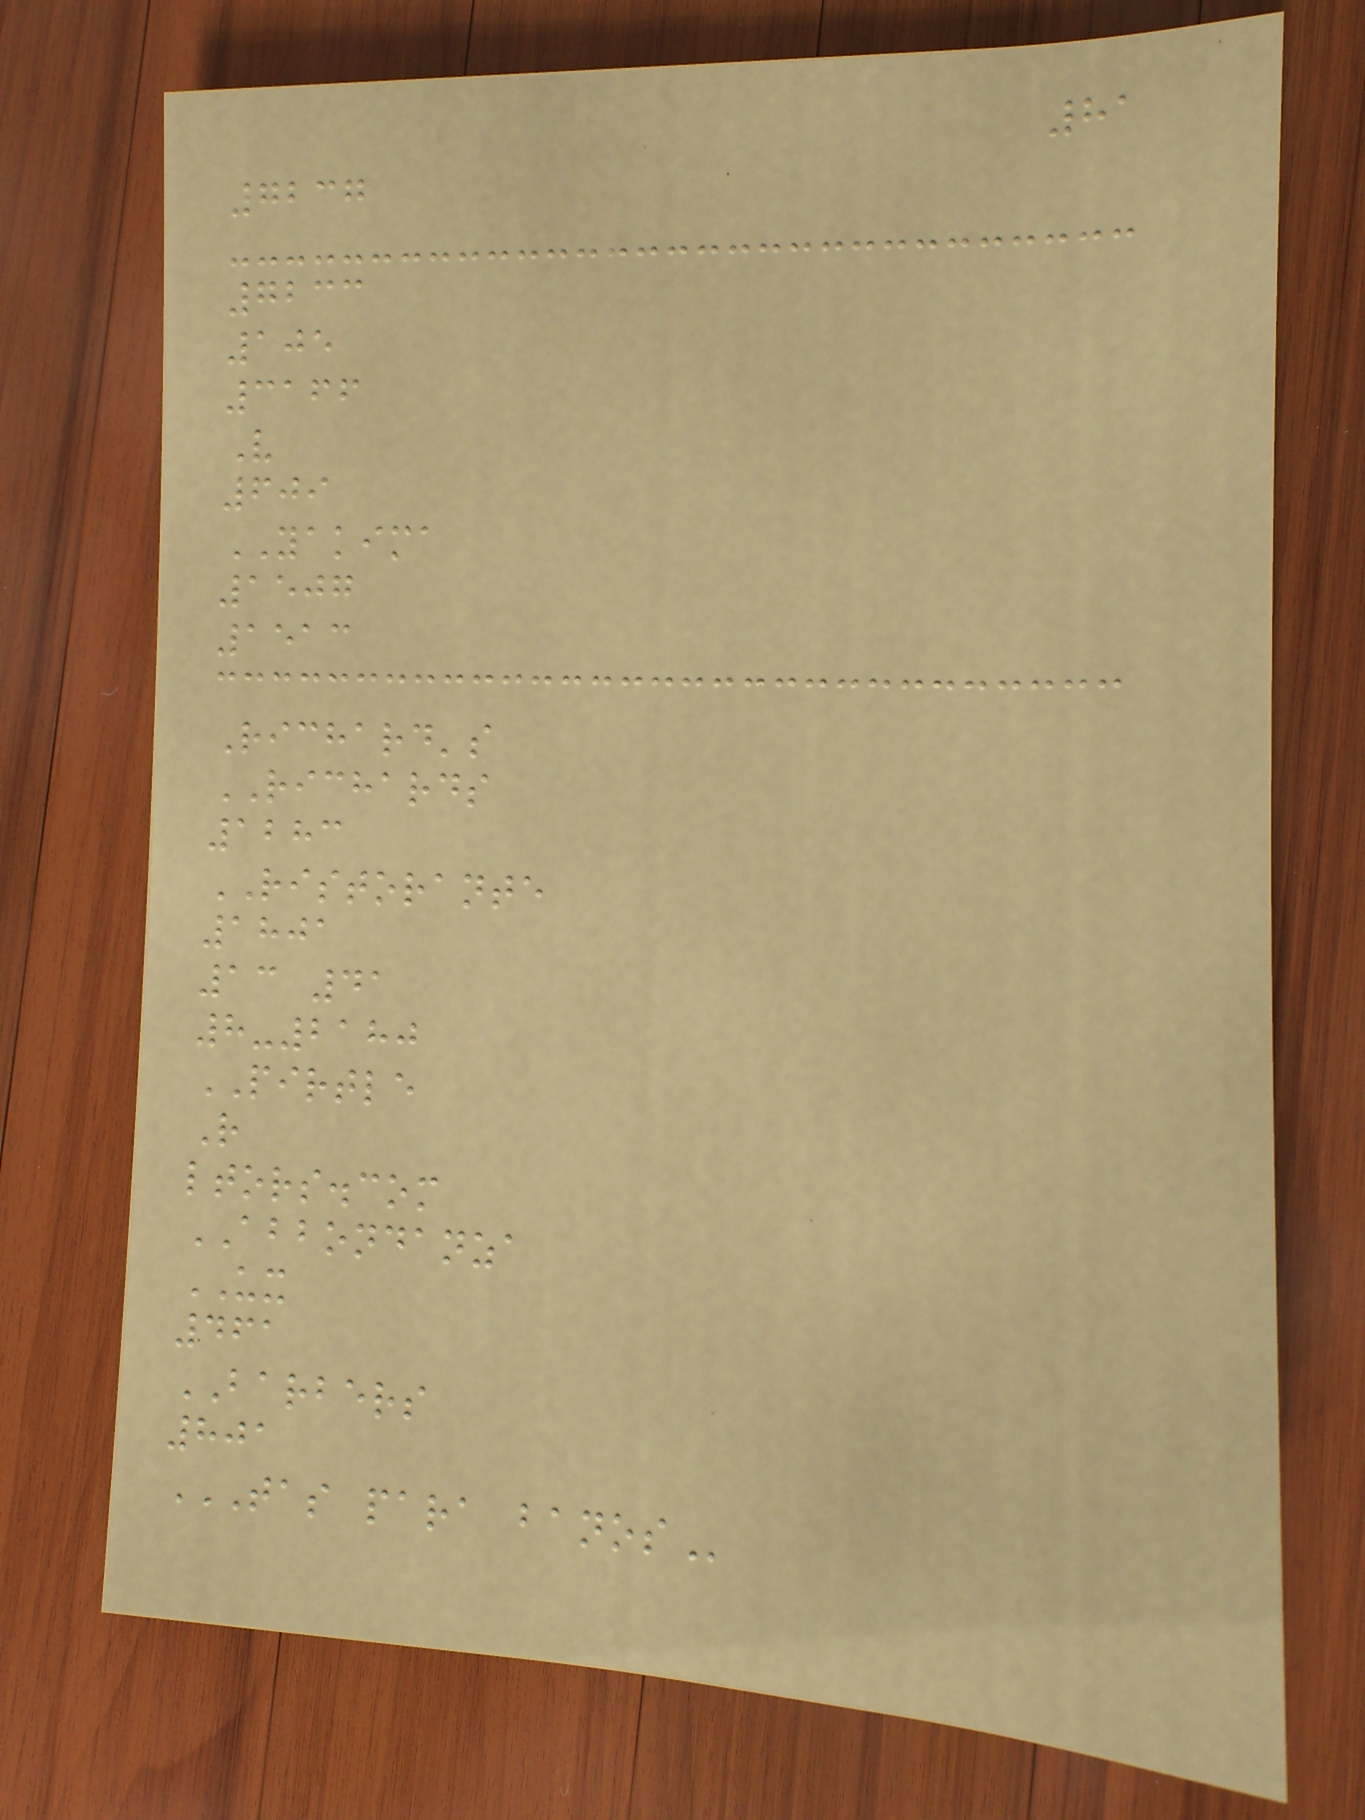81
7237
7233
105
3166
V
609
YAKIMA
1507
1513
Richard's
RICHARDS
1283
RISTORANTE
1801
13 41
8-2180
PIRTLE
R
ltors.com
ABBONDANZA
UX
461
BARBERS
801
TAS PARA BANOS
